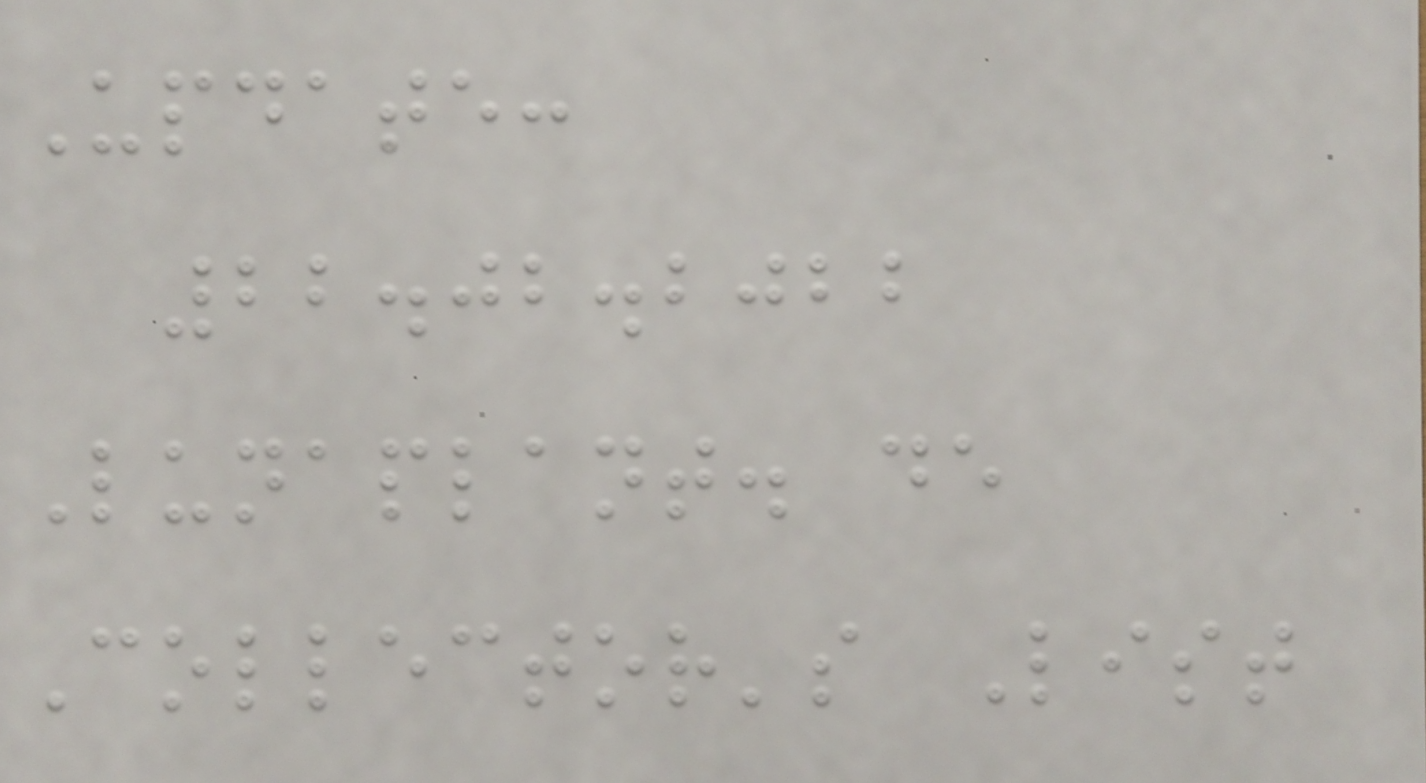Update:
22.02.2022
Lunaplant. de
Collector's List
